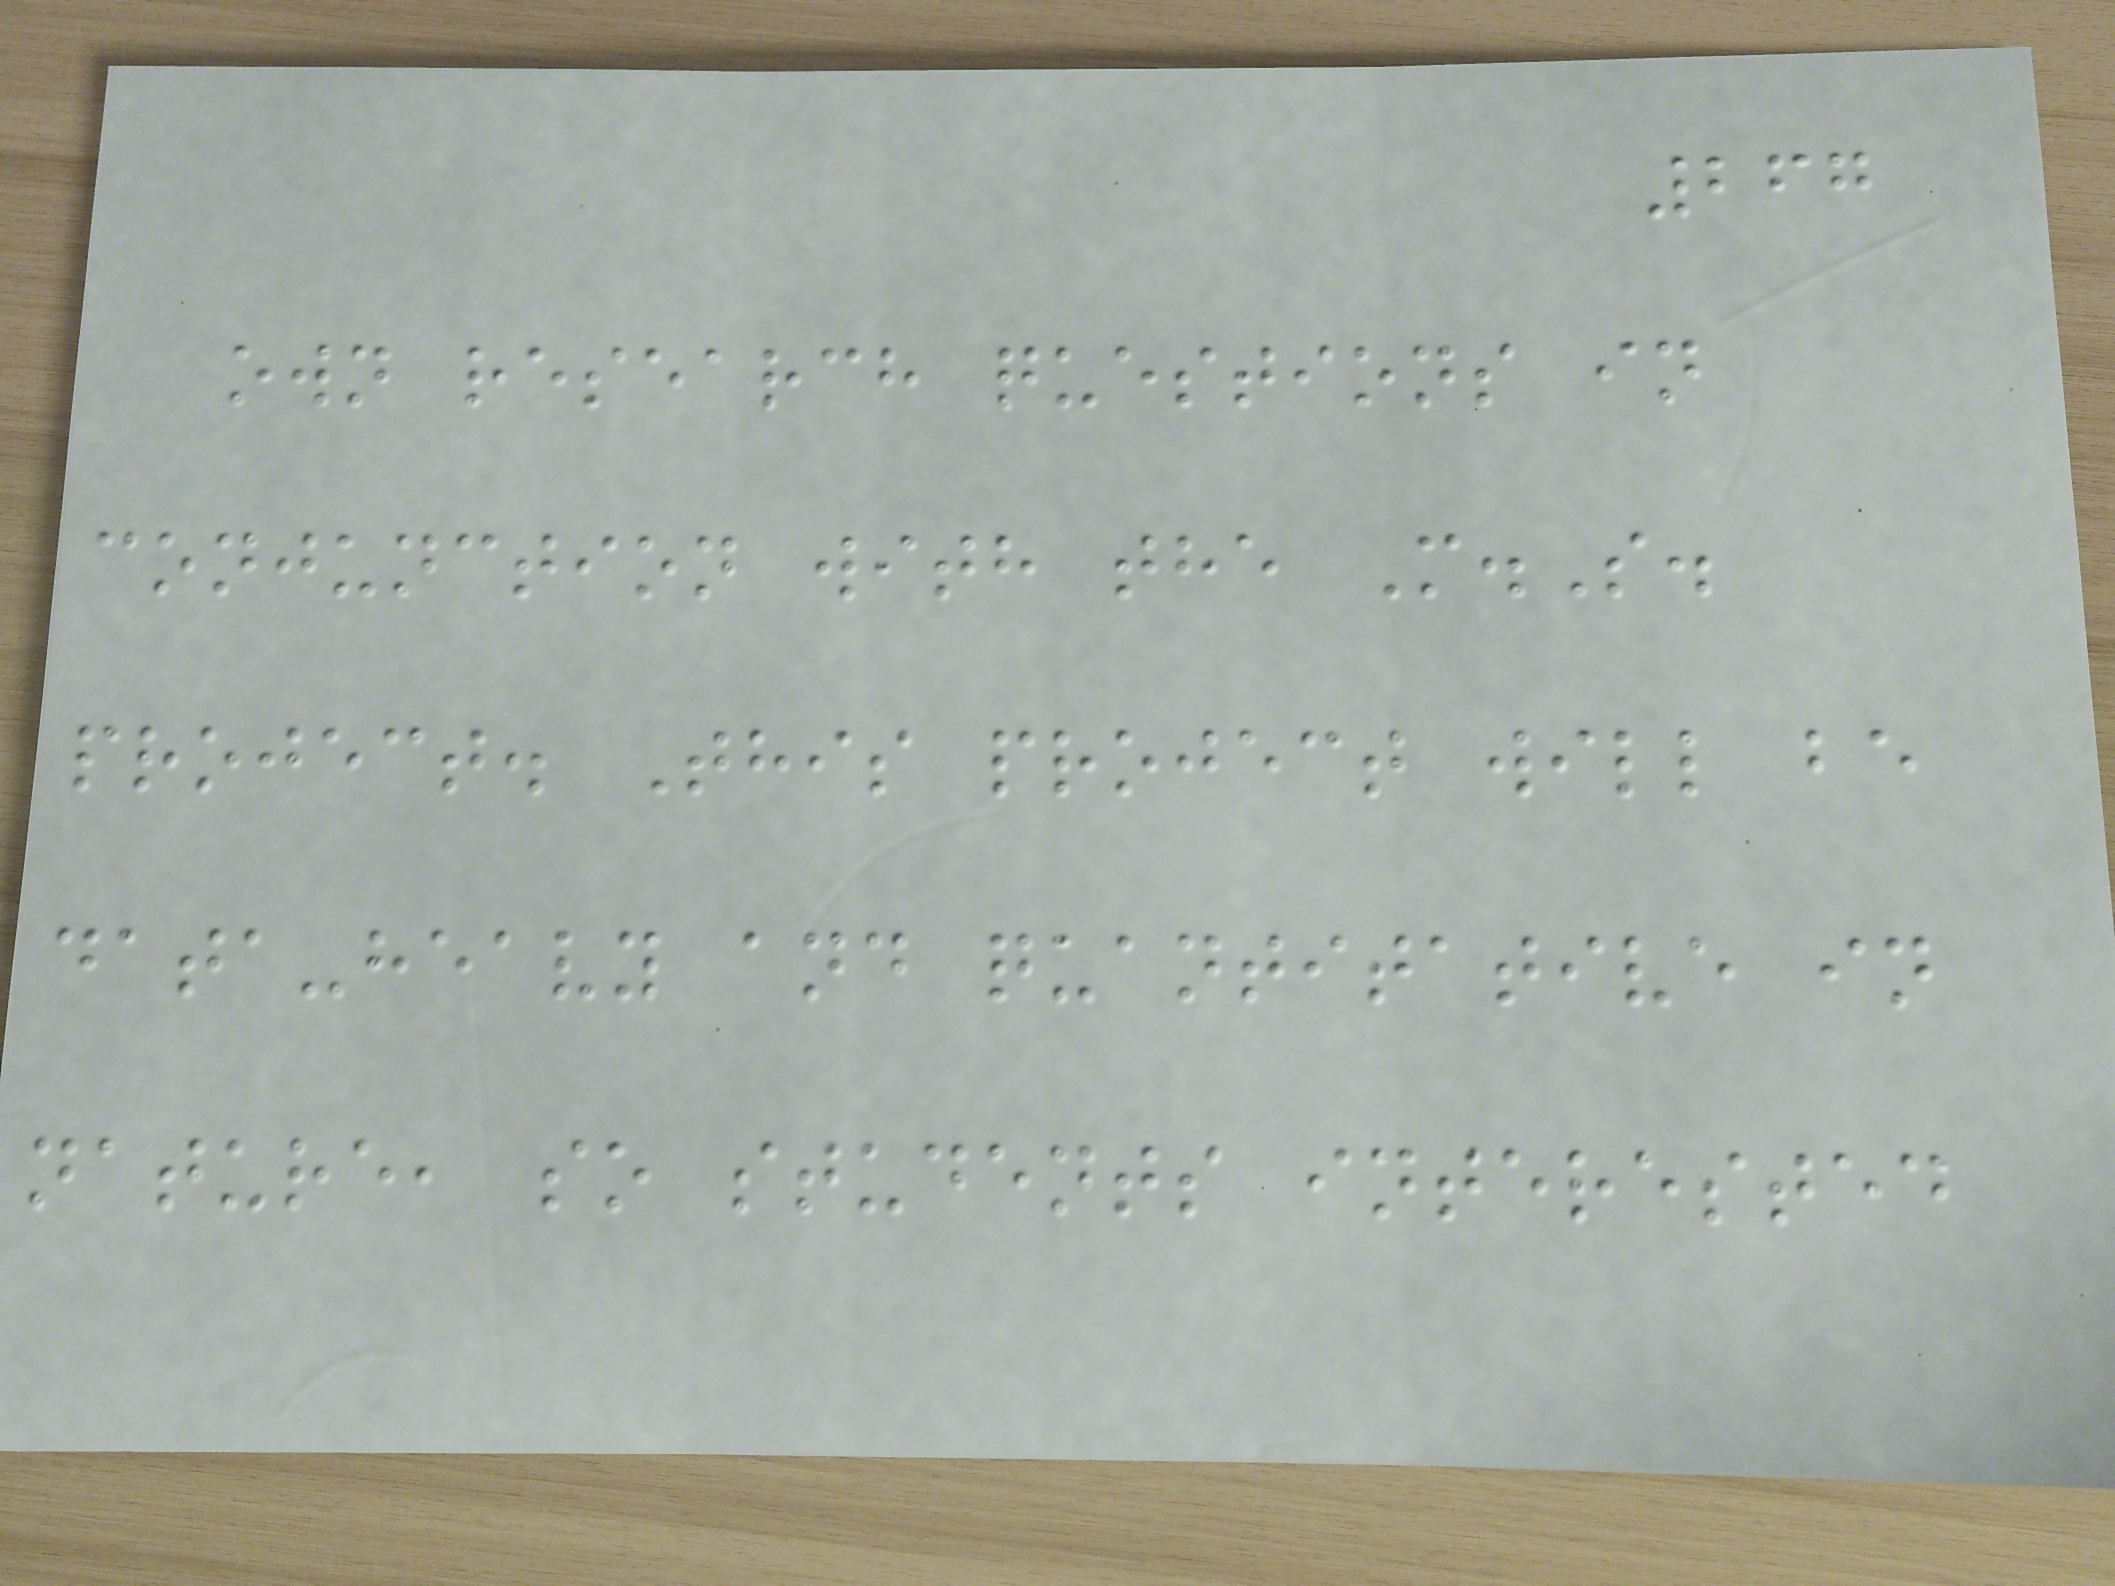267
own research questions in
conjunction with the M.S.
project. This project will be
data-heavy and quantitative in
nature, so students interested
